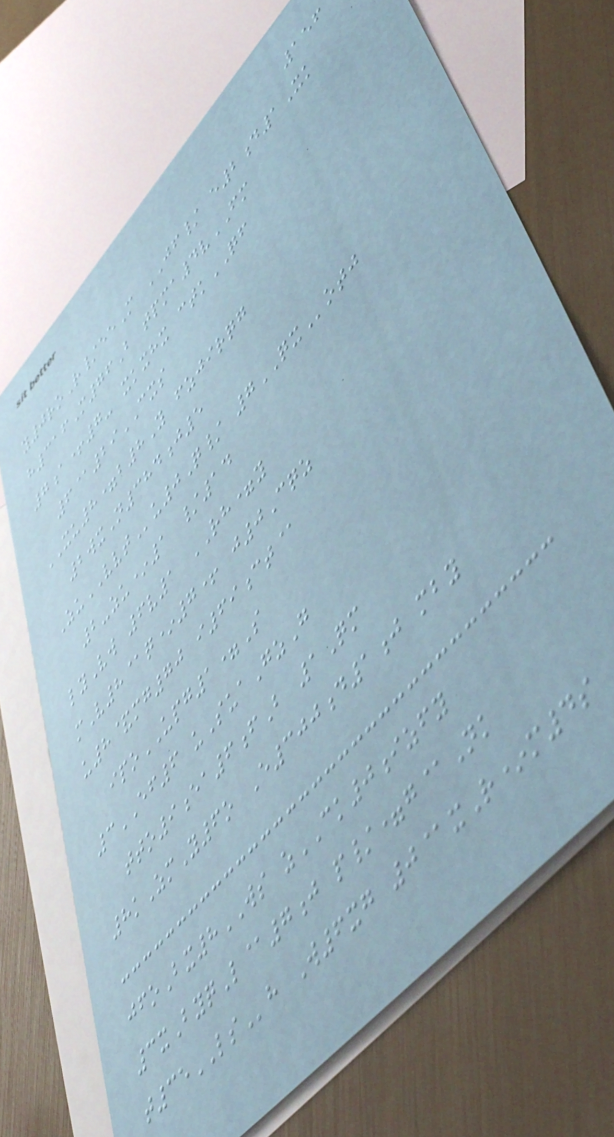156
y0roR/eeM JF/ e2d1Xk
h316M76B tpma4vFM
7a+7- xkxhx ctkQF
6@29CXS
XU8=b8Y fzjirqg
2wxN384j5
ZuVVTu0Q/ 7QXotj
2-zu*1 /14
lyVw 6v1 RH=y
mV8@q*7+ j0Cqz
u8&mg70 i69ct@
ipoUPG1=S
3EF6 uSuaGzG
tto9ea6fB 1Qm
8kZmY6o E300d1j mby
jfoBx8WS zCK0izfy
3xByqL@7j p/=g@Nk
t35LSh W6xg 0@xR*m4s
